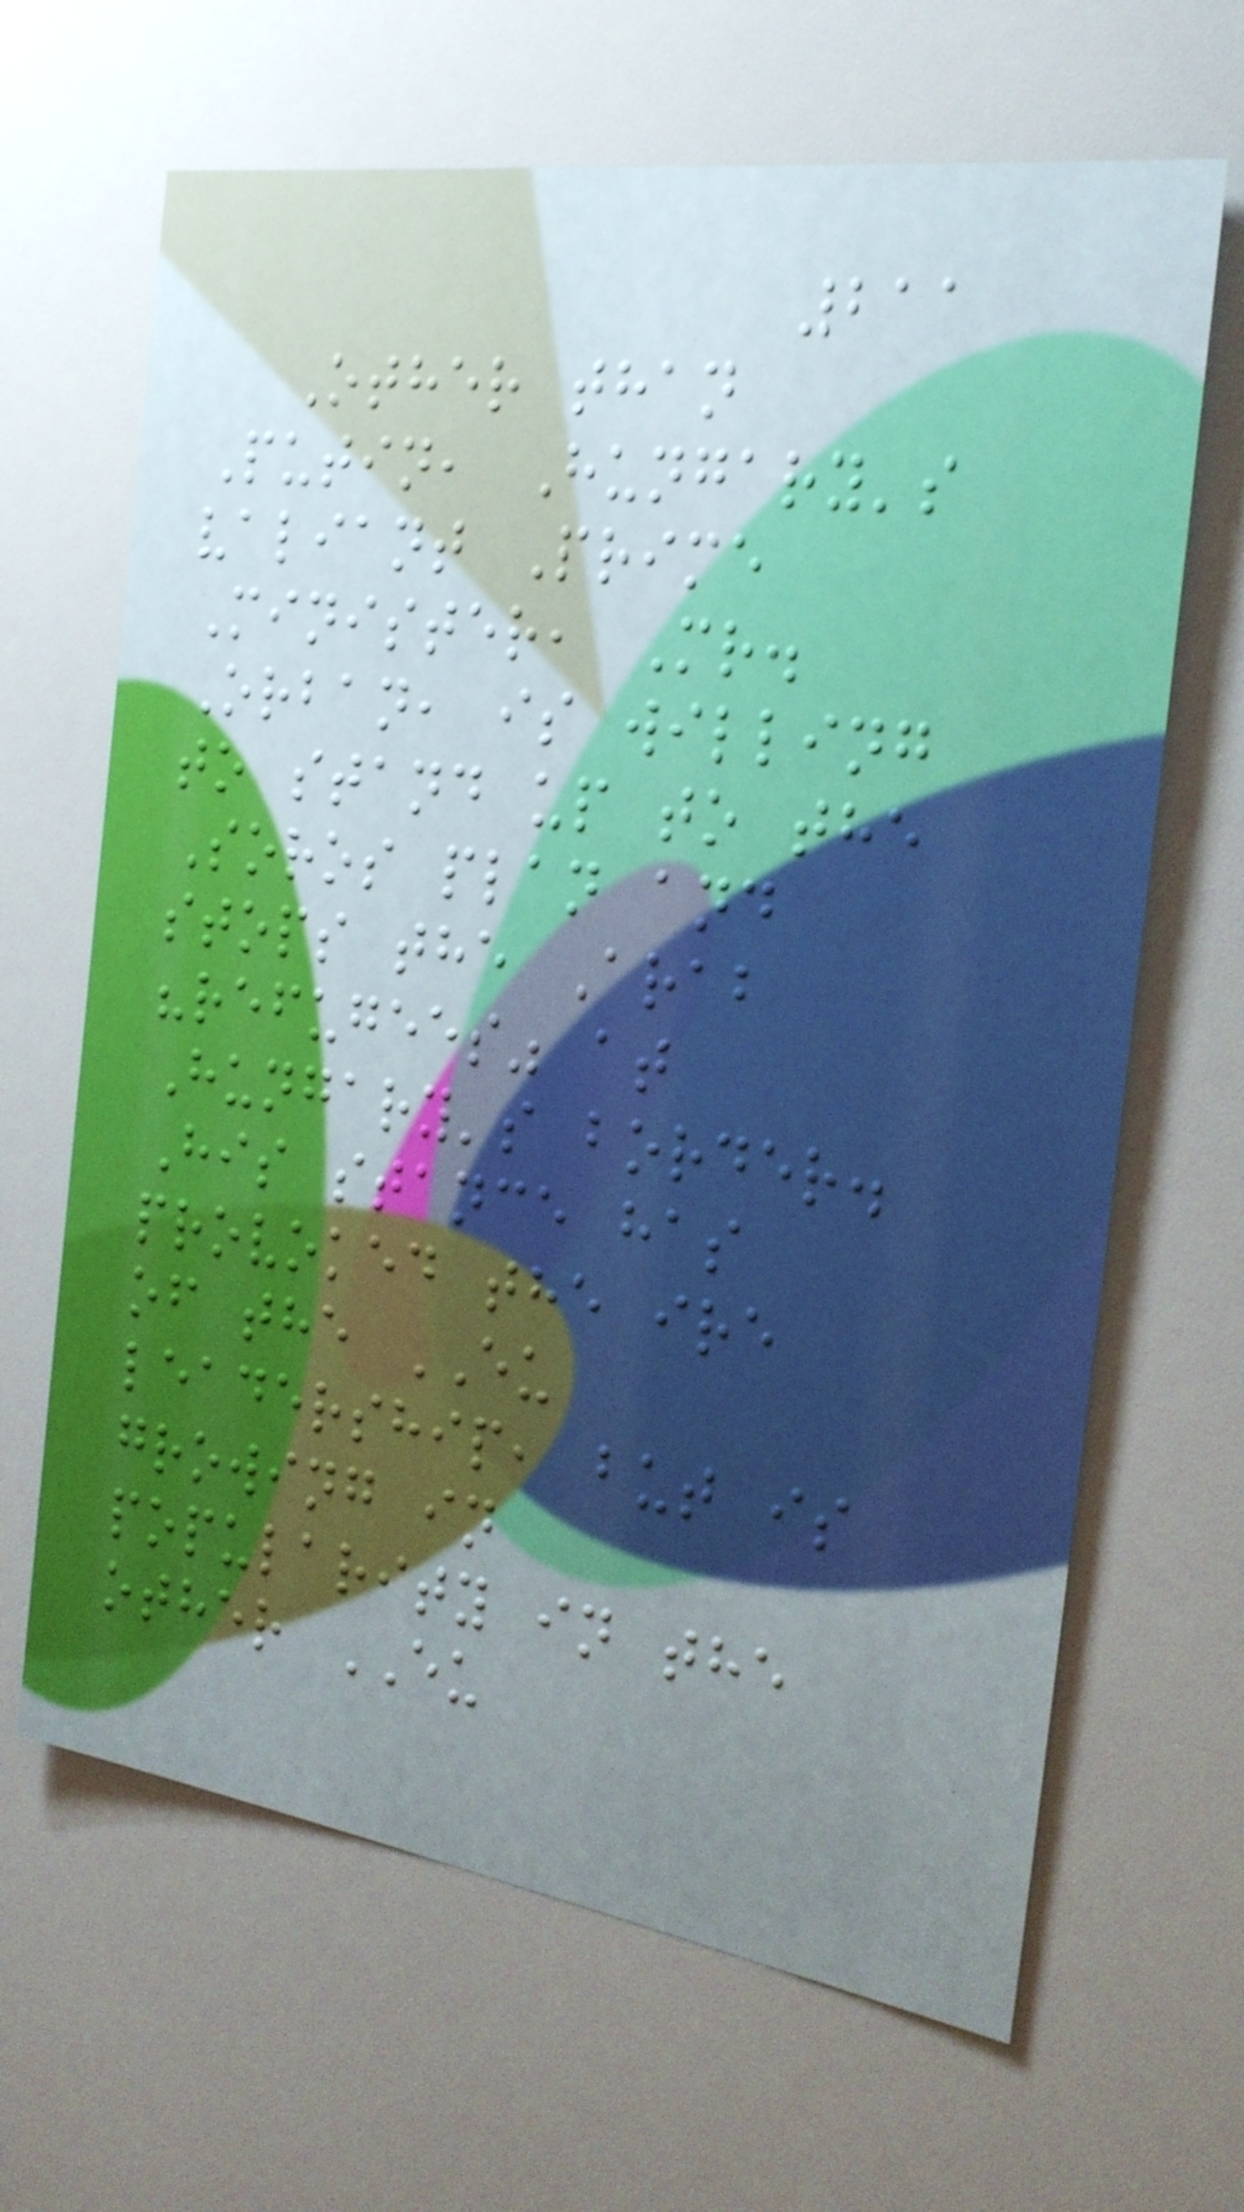211
Other than
Putin, Hungary's
valiant Prime
Minister, Mr.
Orban, is willing
to stand up to the
Soros plan and
stops the Arab
"refugees" at
Hungary's border.
His stance has
provoked the ire
of the EU
leadership, but is
growing in
popularity in the
other EU
